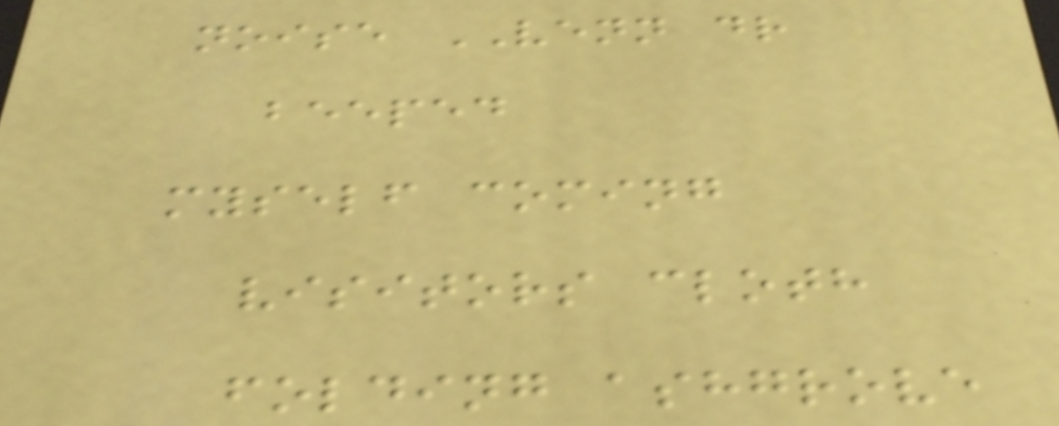noise VENN dr
beeped
myself coming
visitors cloth
folding ashgrove
